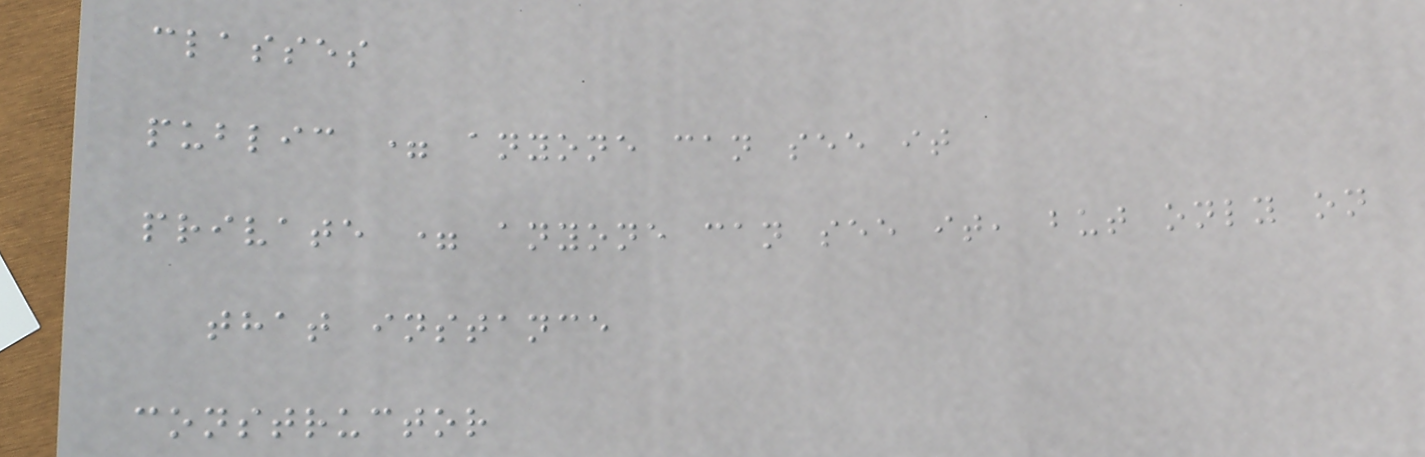classes
public = anyone can see it
private = anyone can see it, but only on
that instance
constructor
